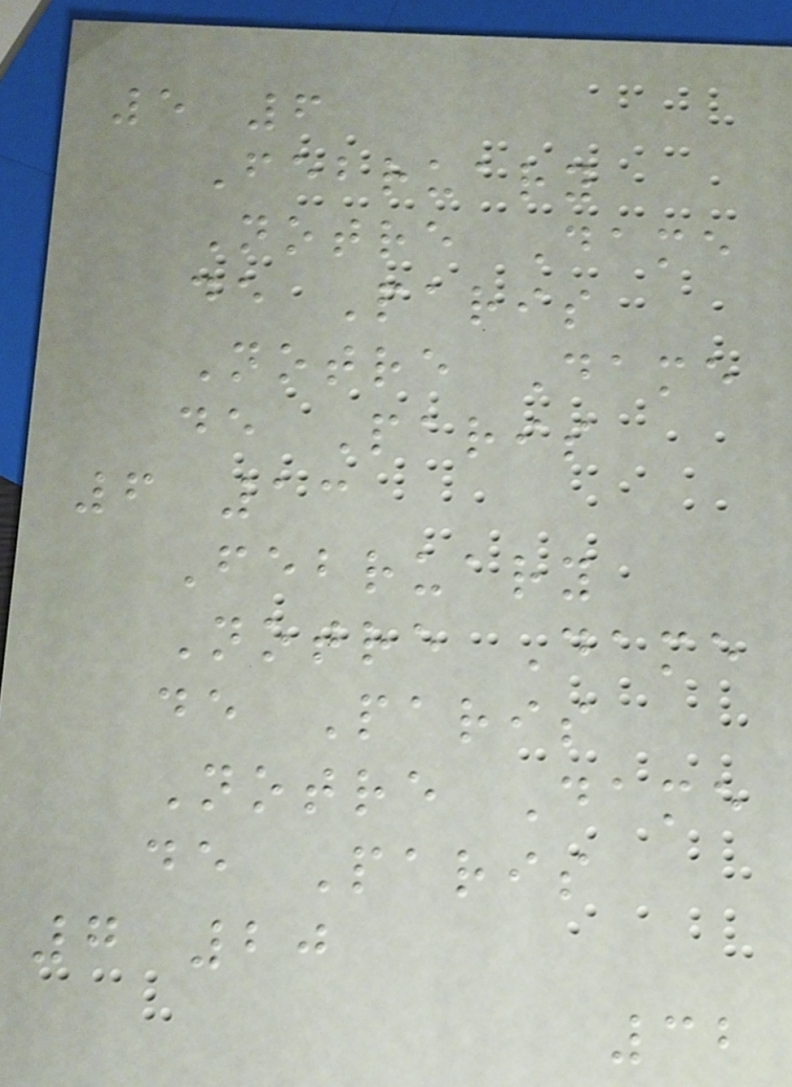5 6
February
Notre Dame
de Paris
Notre Dame
de Paris
6 13
February
Notre Dame
de Paris
Notre Dame
de Paris
7 20
32
